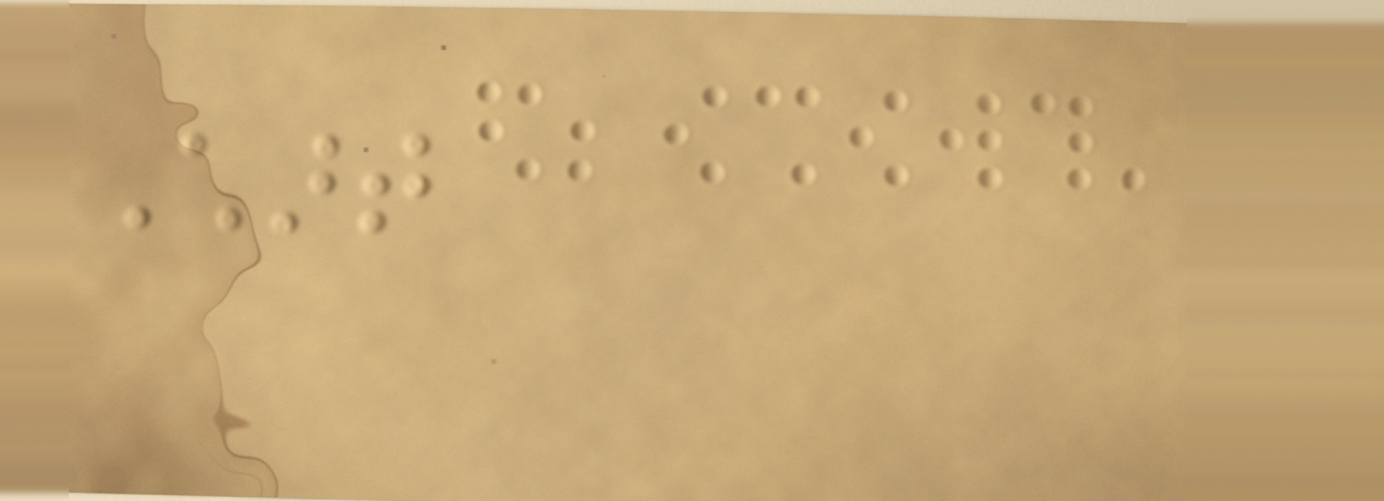Chart
